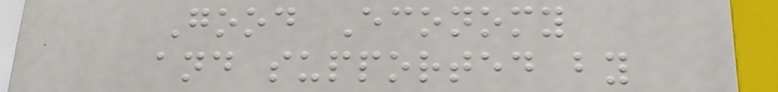Good Economy
and supported by
